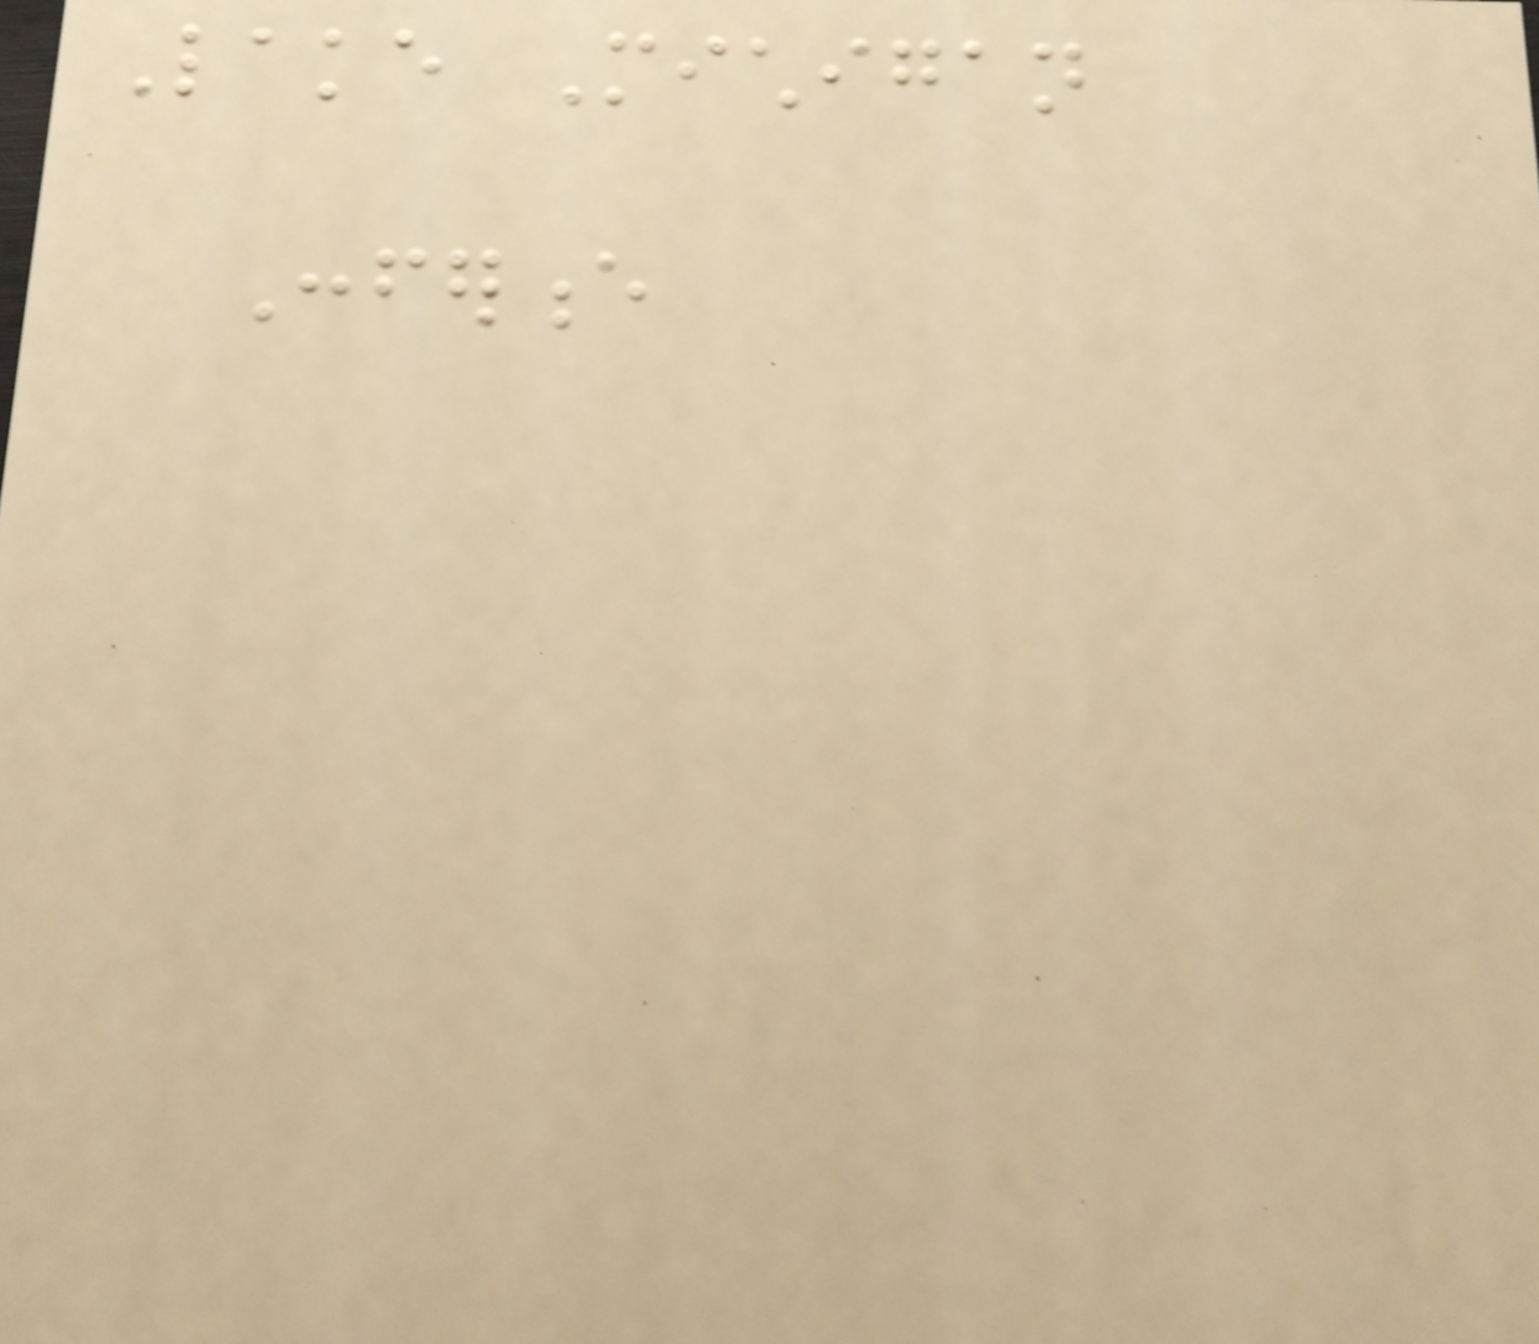Lake Michigan
Conference
